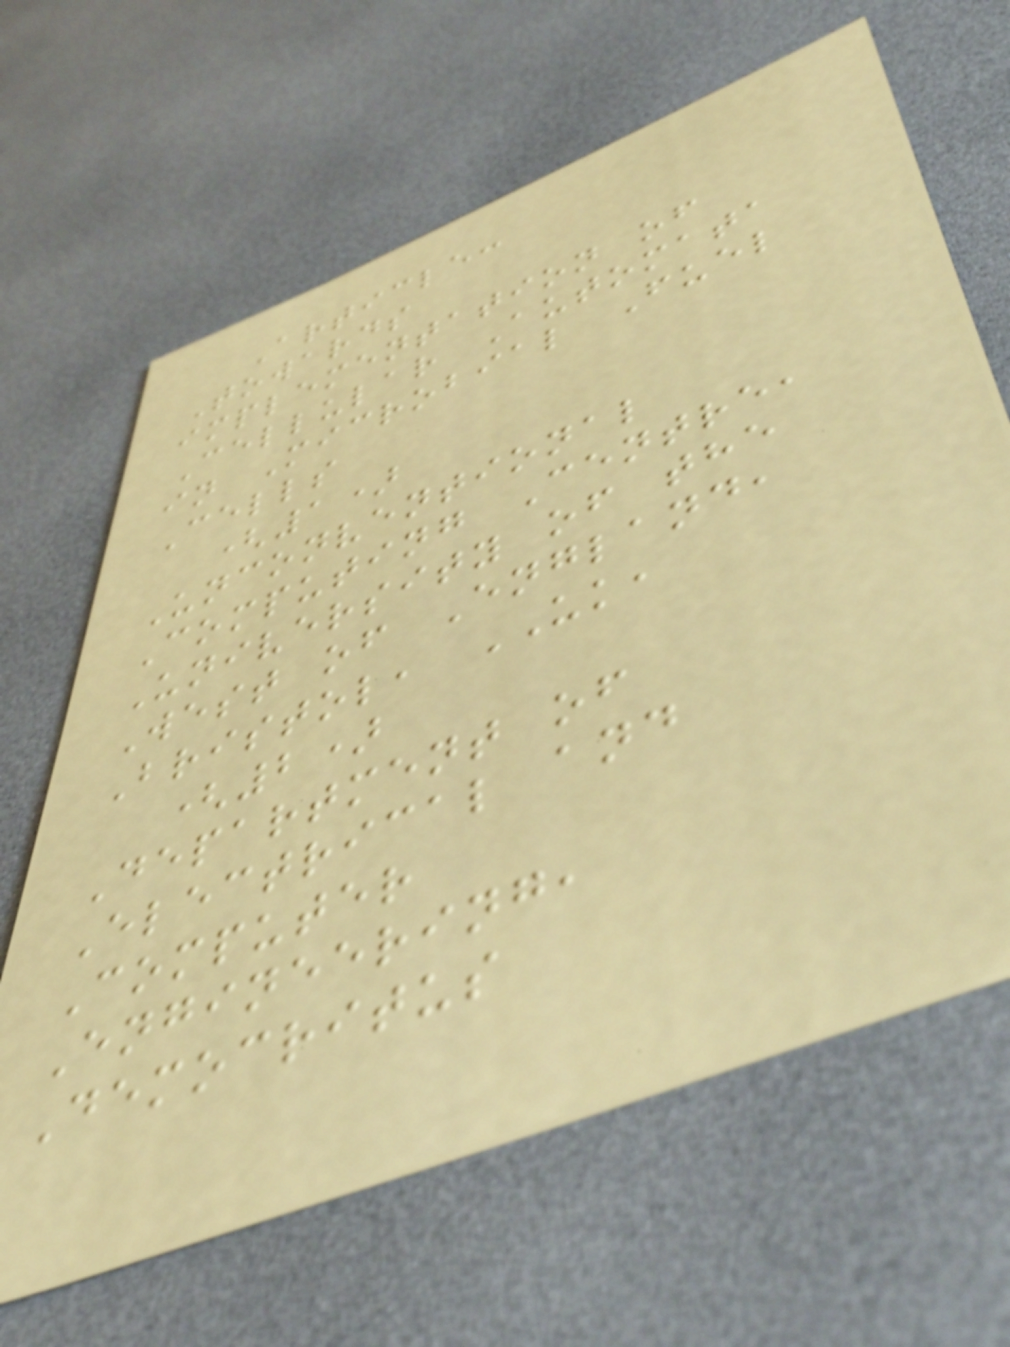Article:
Towards
implementation of
Cellular Automata
in Microbial Fuel
Cells
(1)
Unconventional
Computing Centre,
University of the
West of England,
Bristol, UK,
(2)
Department of
Electrical and
Computer
Engineering,
Democritus
